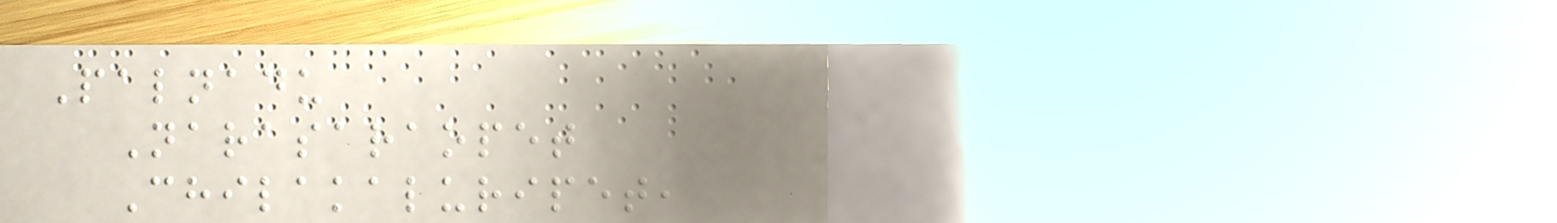Palnadu
Narasaraopet
Chilakaluripet,
